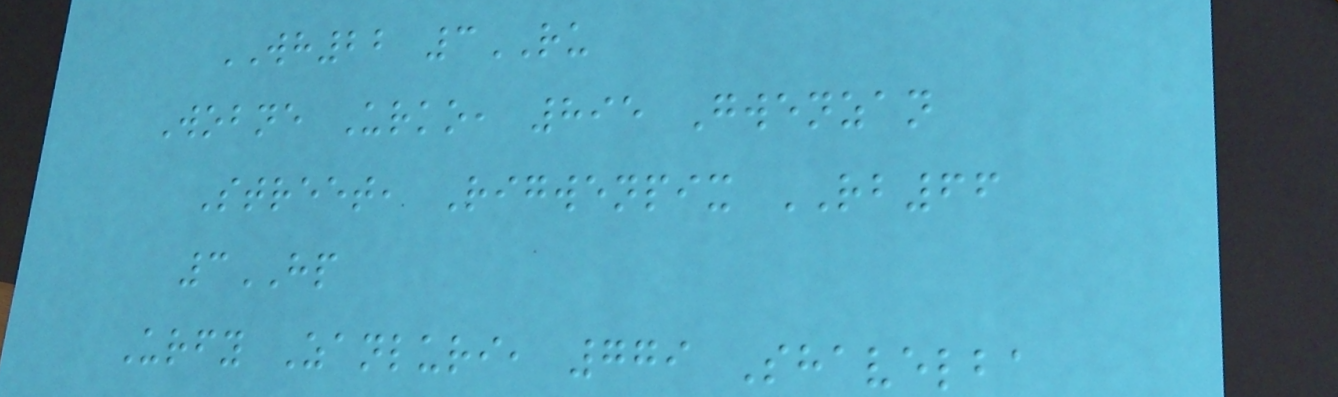WH22 3RU
Wobne Urko, 895 Gwenzan
Street, Rigwenpix RB66
3HP
Urfy Zanluri, 779 Shavelba
